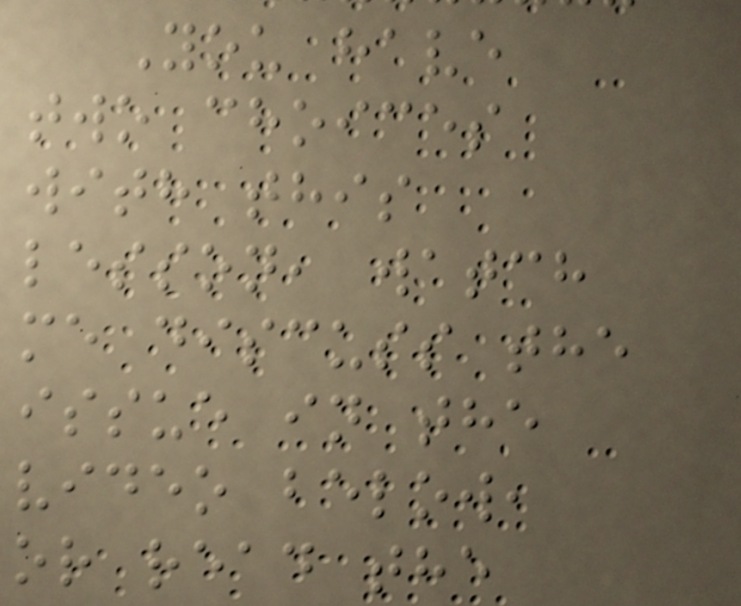You have
two choices
with this
lesson, watch
me discuss the
issue in the
video below,
or read the
